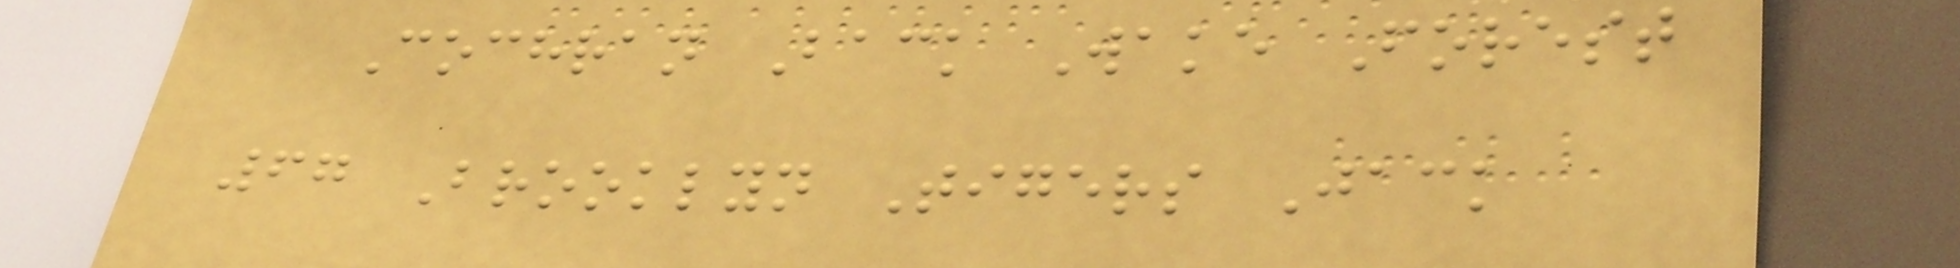Cochran Back Wake Forest
67 Brooklyn Tigers Jack
